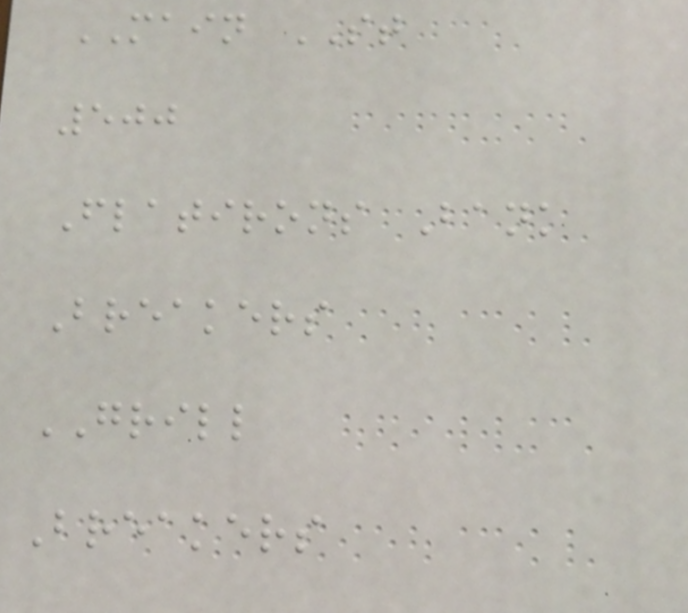MAIN ST
500
Flatirons Bank
Breakers
GRILL
Breakers
